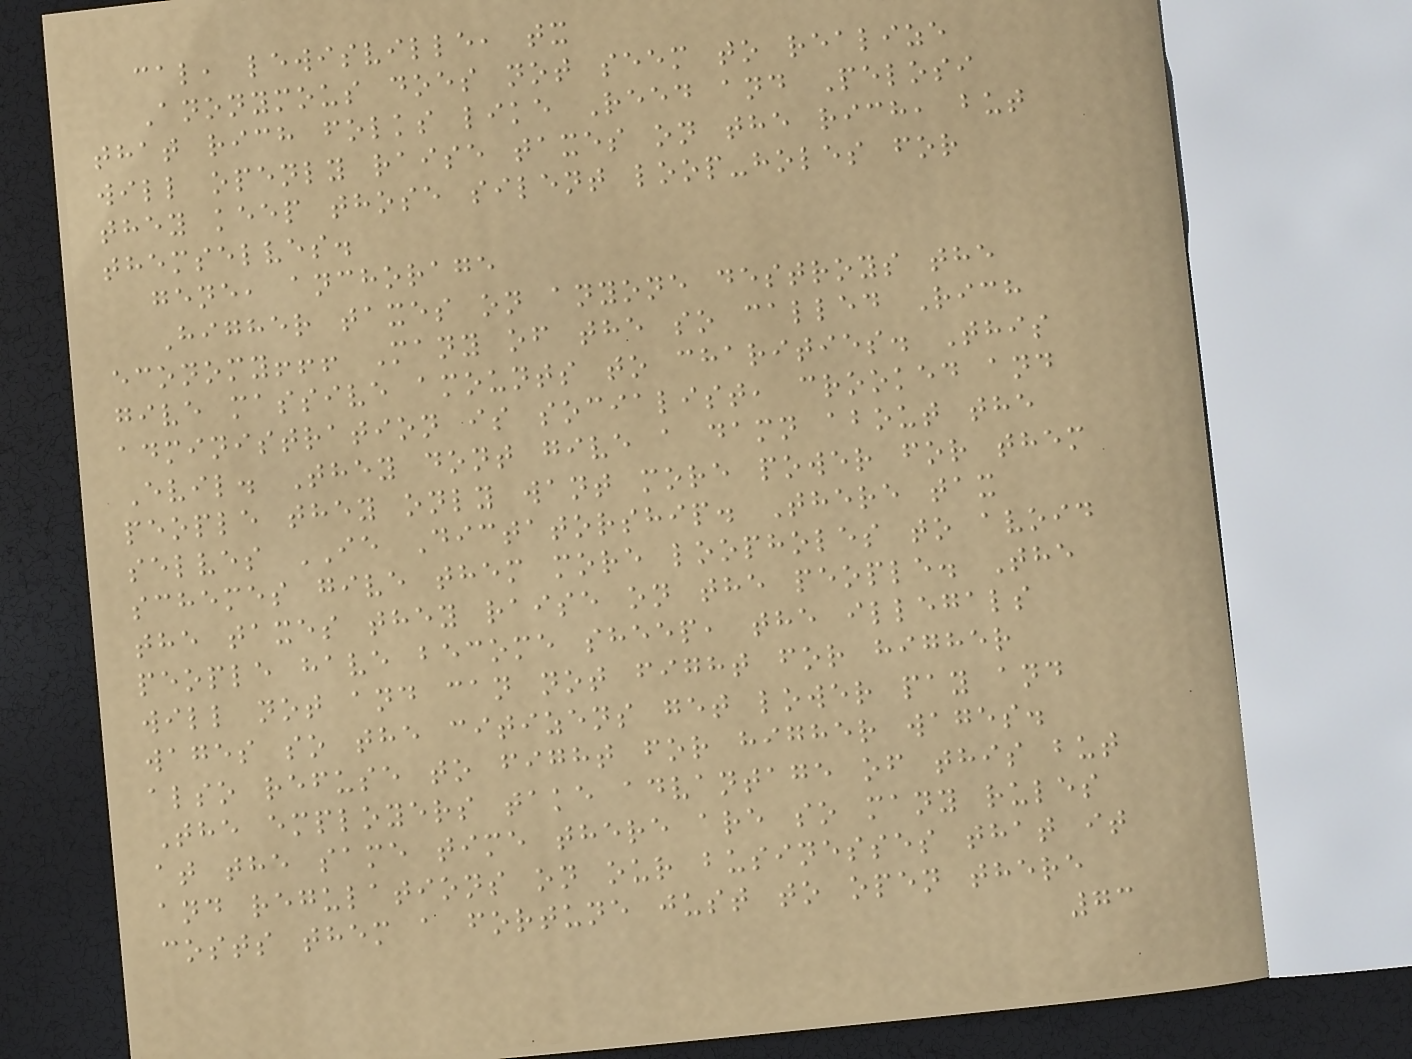cal, lewisville, tx
Anonymous does not seem to realize
that rich folks like Reed and Pelosi
will openly raise taxes on the rich, but
they keep those silent loop-holes for
themselves.
gene, anchorage
Higher taxes on anyone destroys the
economy!!! Many of the so called Rich
give massive amounts to charities. This
administration is socialist, crooked and
Evil. They dont give a damn about the
people they only want more power for them
selves IE Dictatorship. There tax
schemes give them more loopholes to avoid
the taxes they raise on the people. The
people have become sheep, the illegals
will not and can not fight for higher
wages so the citizens get lower pay and
also refuse to fight for higher wages.
The employers take advantage of this but
at the same time there are so many rules
and regulations on our businesses that it
costs them a fortune just to open there
73
